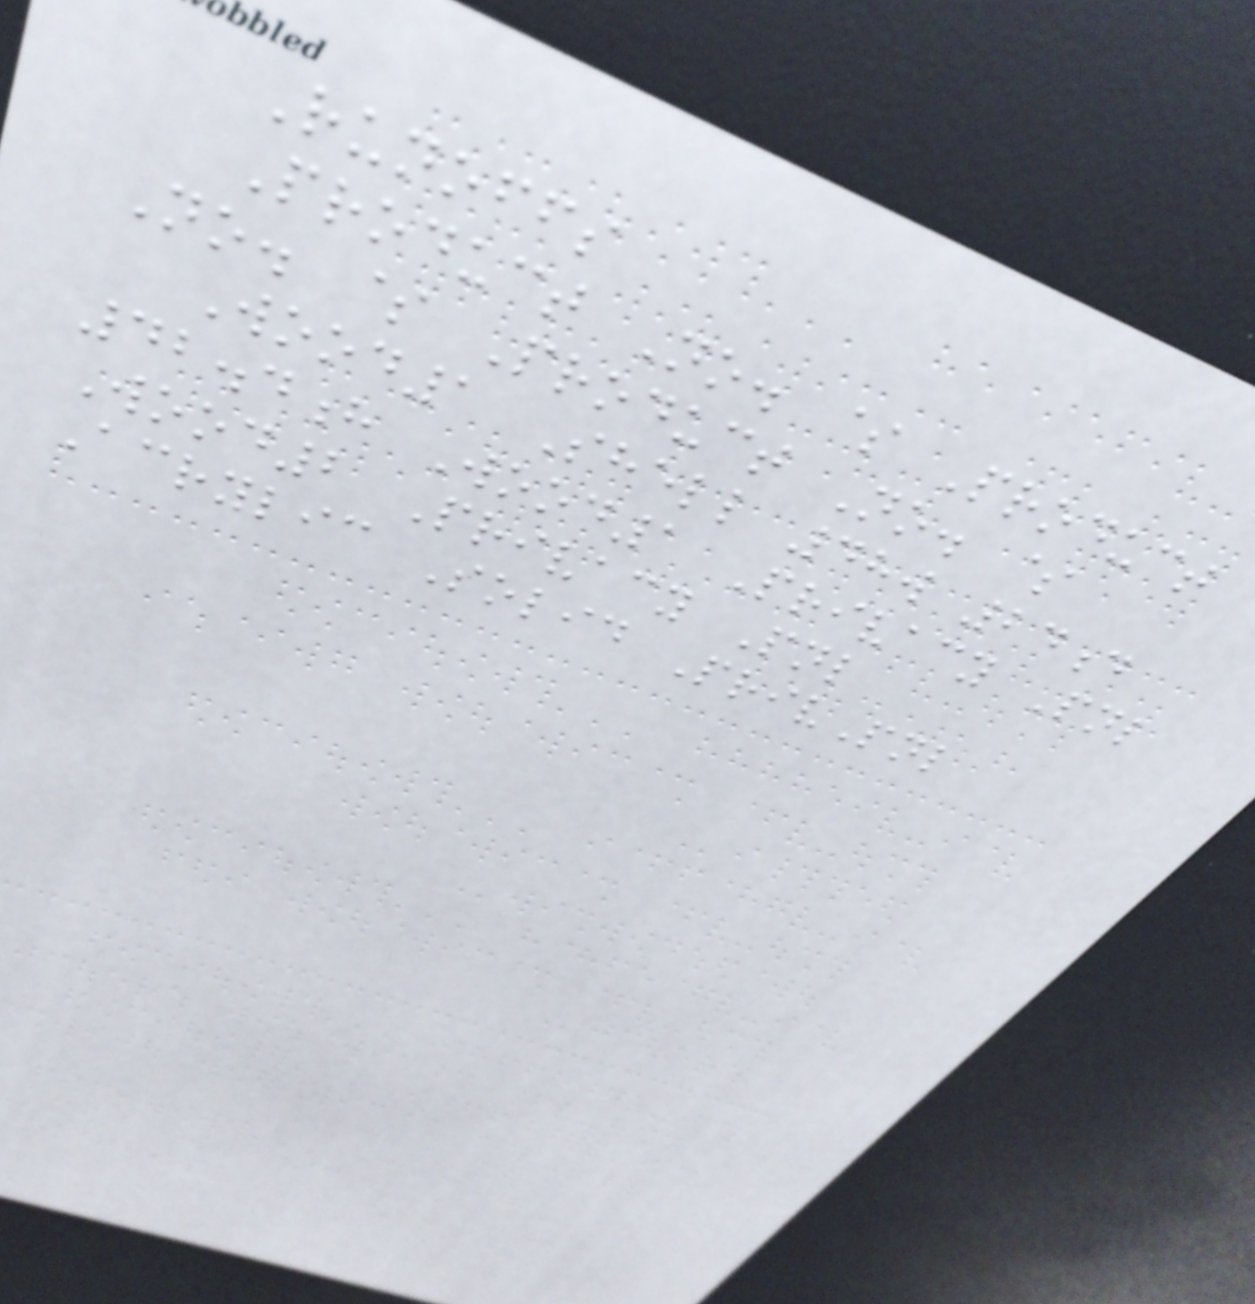Runoffs
Product No. $ Product
No. $ Product No. $
Wood1 Shell 48w 24d
42.4h Wood1 Privacy Pnl
Wood2 Privacy Pnl
Acrylic Solid PrivPnl
